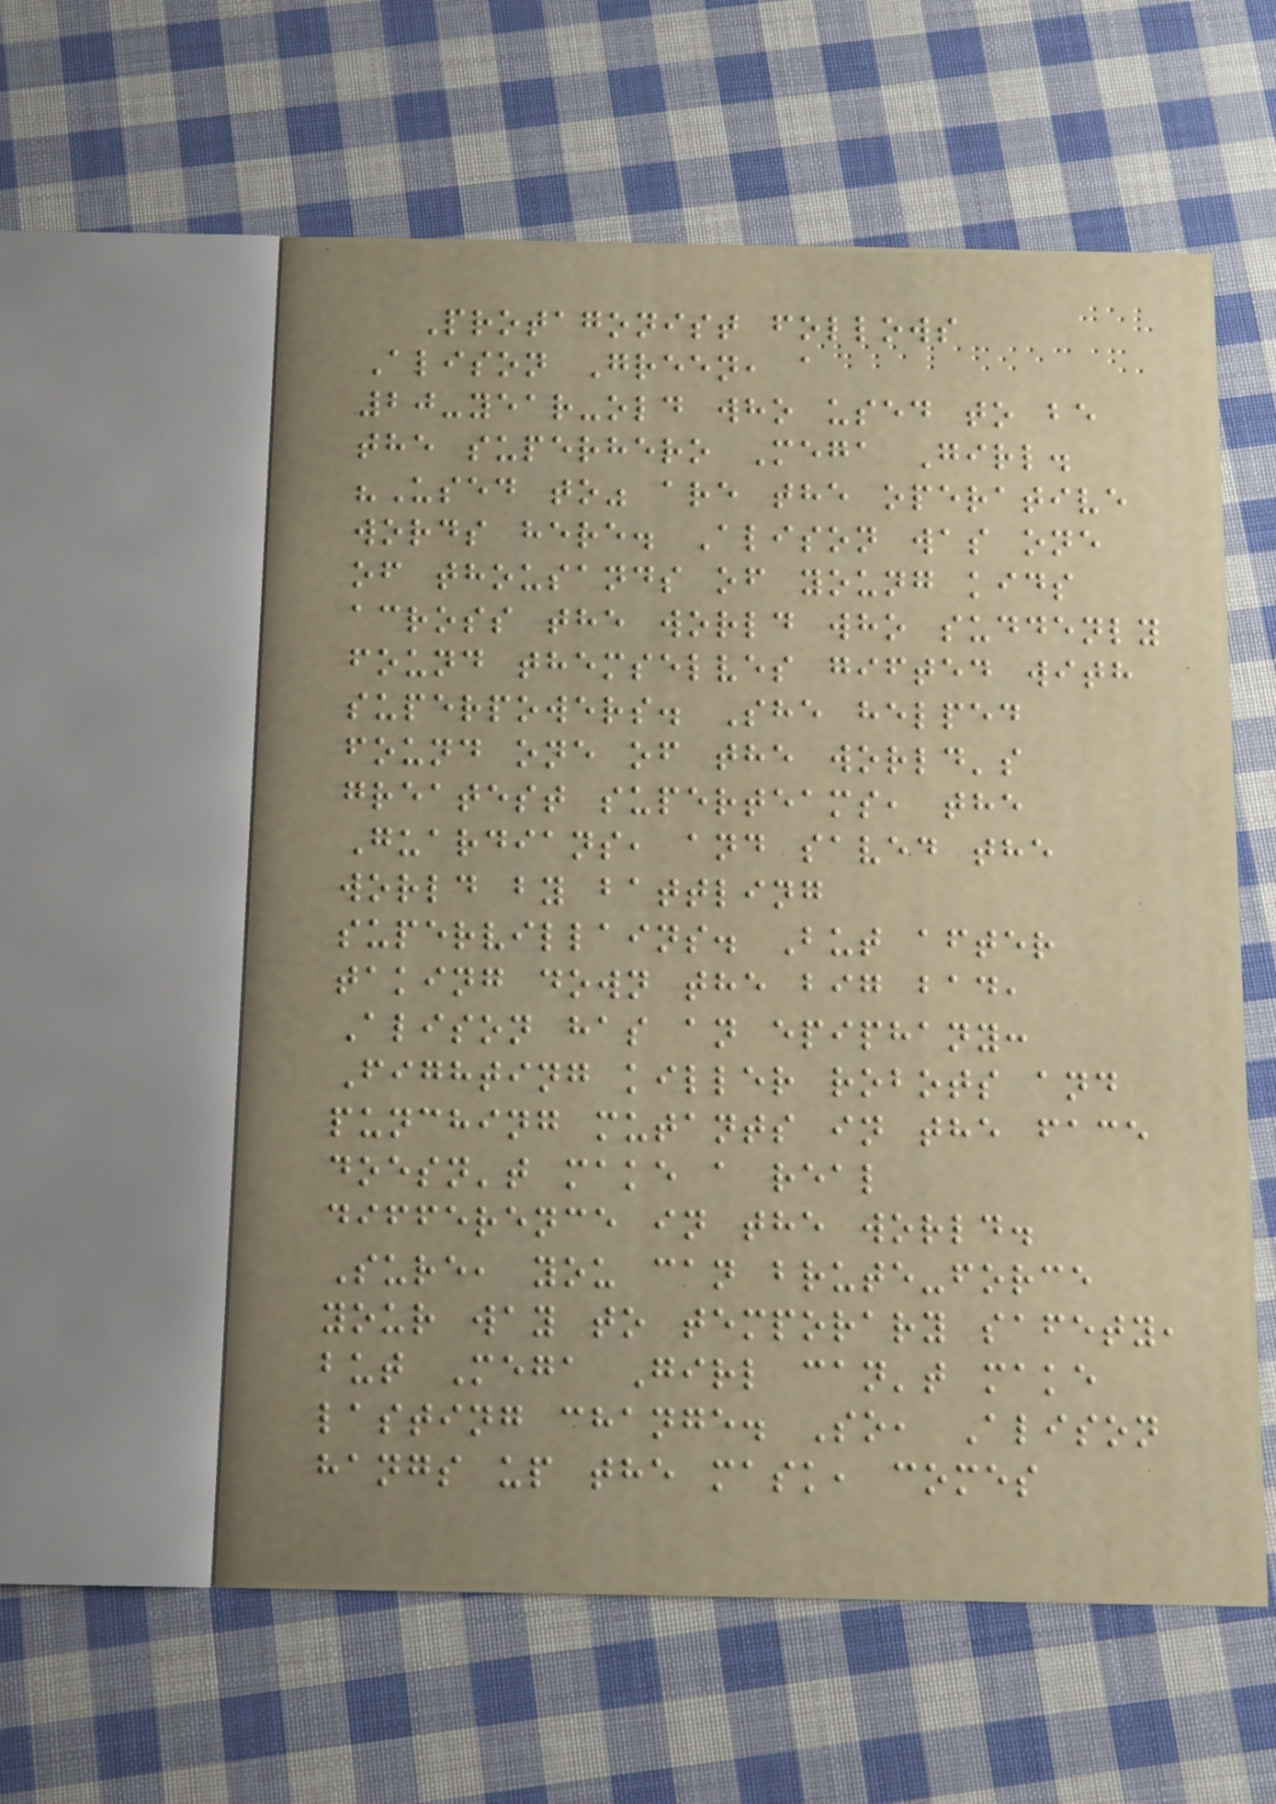Protagonist follows
Alison Green, a
20-year-old who used to be
the superhero Mega Girl.
"Used to" are the operative
words here. Alison was one
of thousands of young kids
across the world who suddenly
found themselves gifted with
superpowers. She helped
found one of the world's
greatest superteams, the
Guardians, and saved the
world by battling
supervillains. But after
taking down the big bad,
Alison has an epiphany:
Fighting killer robots and
punching mutants in the face
doesn't make a real
difference in the world.
Sure, you can brute-force
your way to temporary safety,
but Mega Girl can't make
lasting change. So, Alison
hangs up the mask, comes
